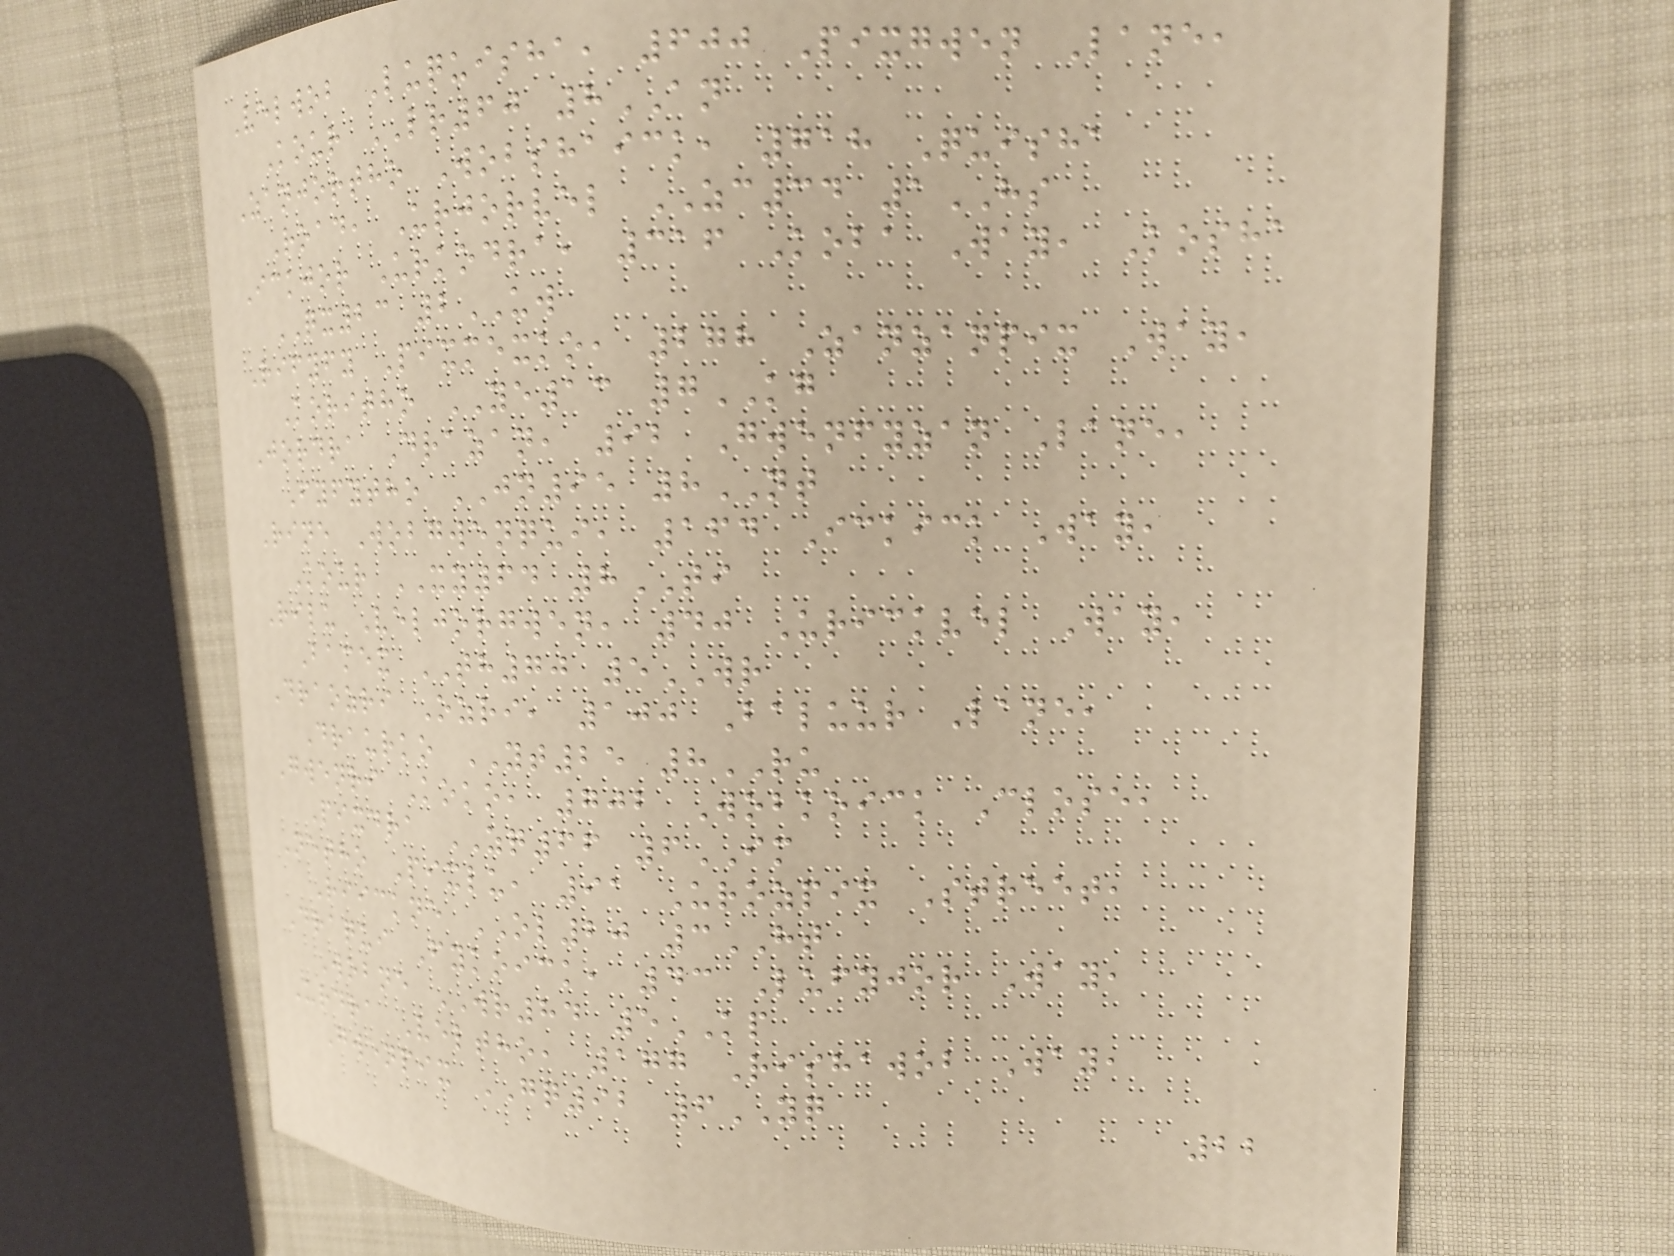Velwob Luquisha, 600 Pixgwen Lane,
Kour LR60 8AN
Zanjortho Wobshaick, 718 Quisha
Road, Urjorvel ZC34 1HS
Ickjor Urkodra, 316 Koba Way, Kosha
QX23 2UW
Rifyfy Pixmexko, 278 Zanzanpix Way,
Koritho YE13 7KG
Jordra Drazan, 92 Gwenfyzan Lane,
Fyfytho JN95 8NT
Rine Wobgwenqui, 164 Ickick Way,
Kour XY64 8TI
Rilu Veljorgwen, 40 Urickvel Way,
Bamex TH70 5WR
Draozri Ozri, 100 Baluur Lane,
Draurko YT25 8RU
Gwenri Koko, 702 Wobkoick Close,
Pixdra ZQ66 6IM
Netho Pixlu, 91 Urozpix Street,
Riickne OL20 3HT
Draqui Fykoick, 43 Lufyjor Way,
Wobne WR84 5KP
Urdra Veltho, 177 Rishawob Way,
Gwenpix GQ92 6YQ
22
